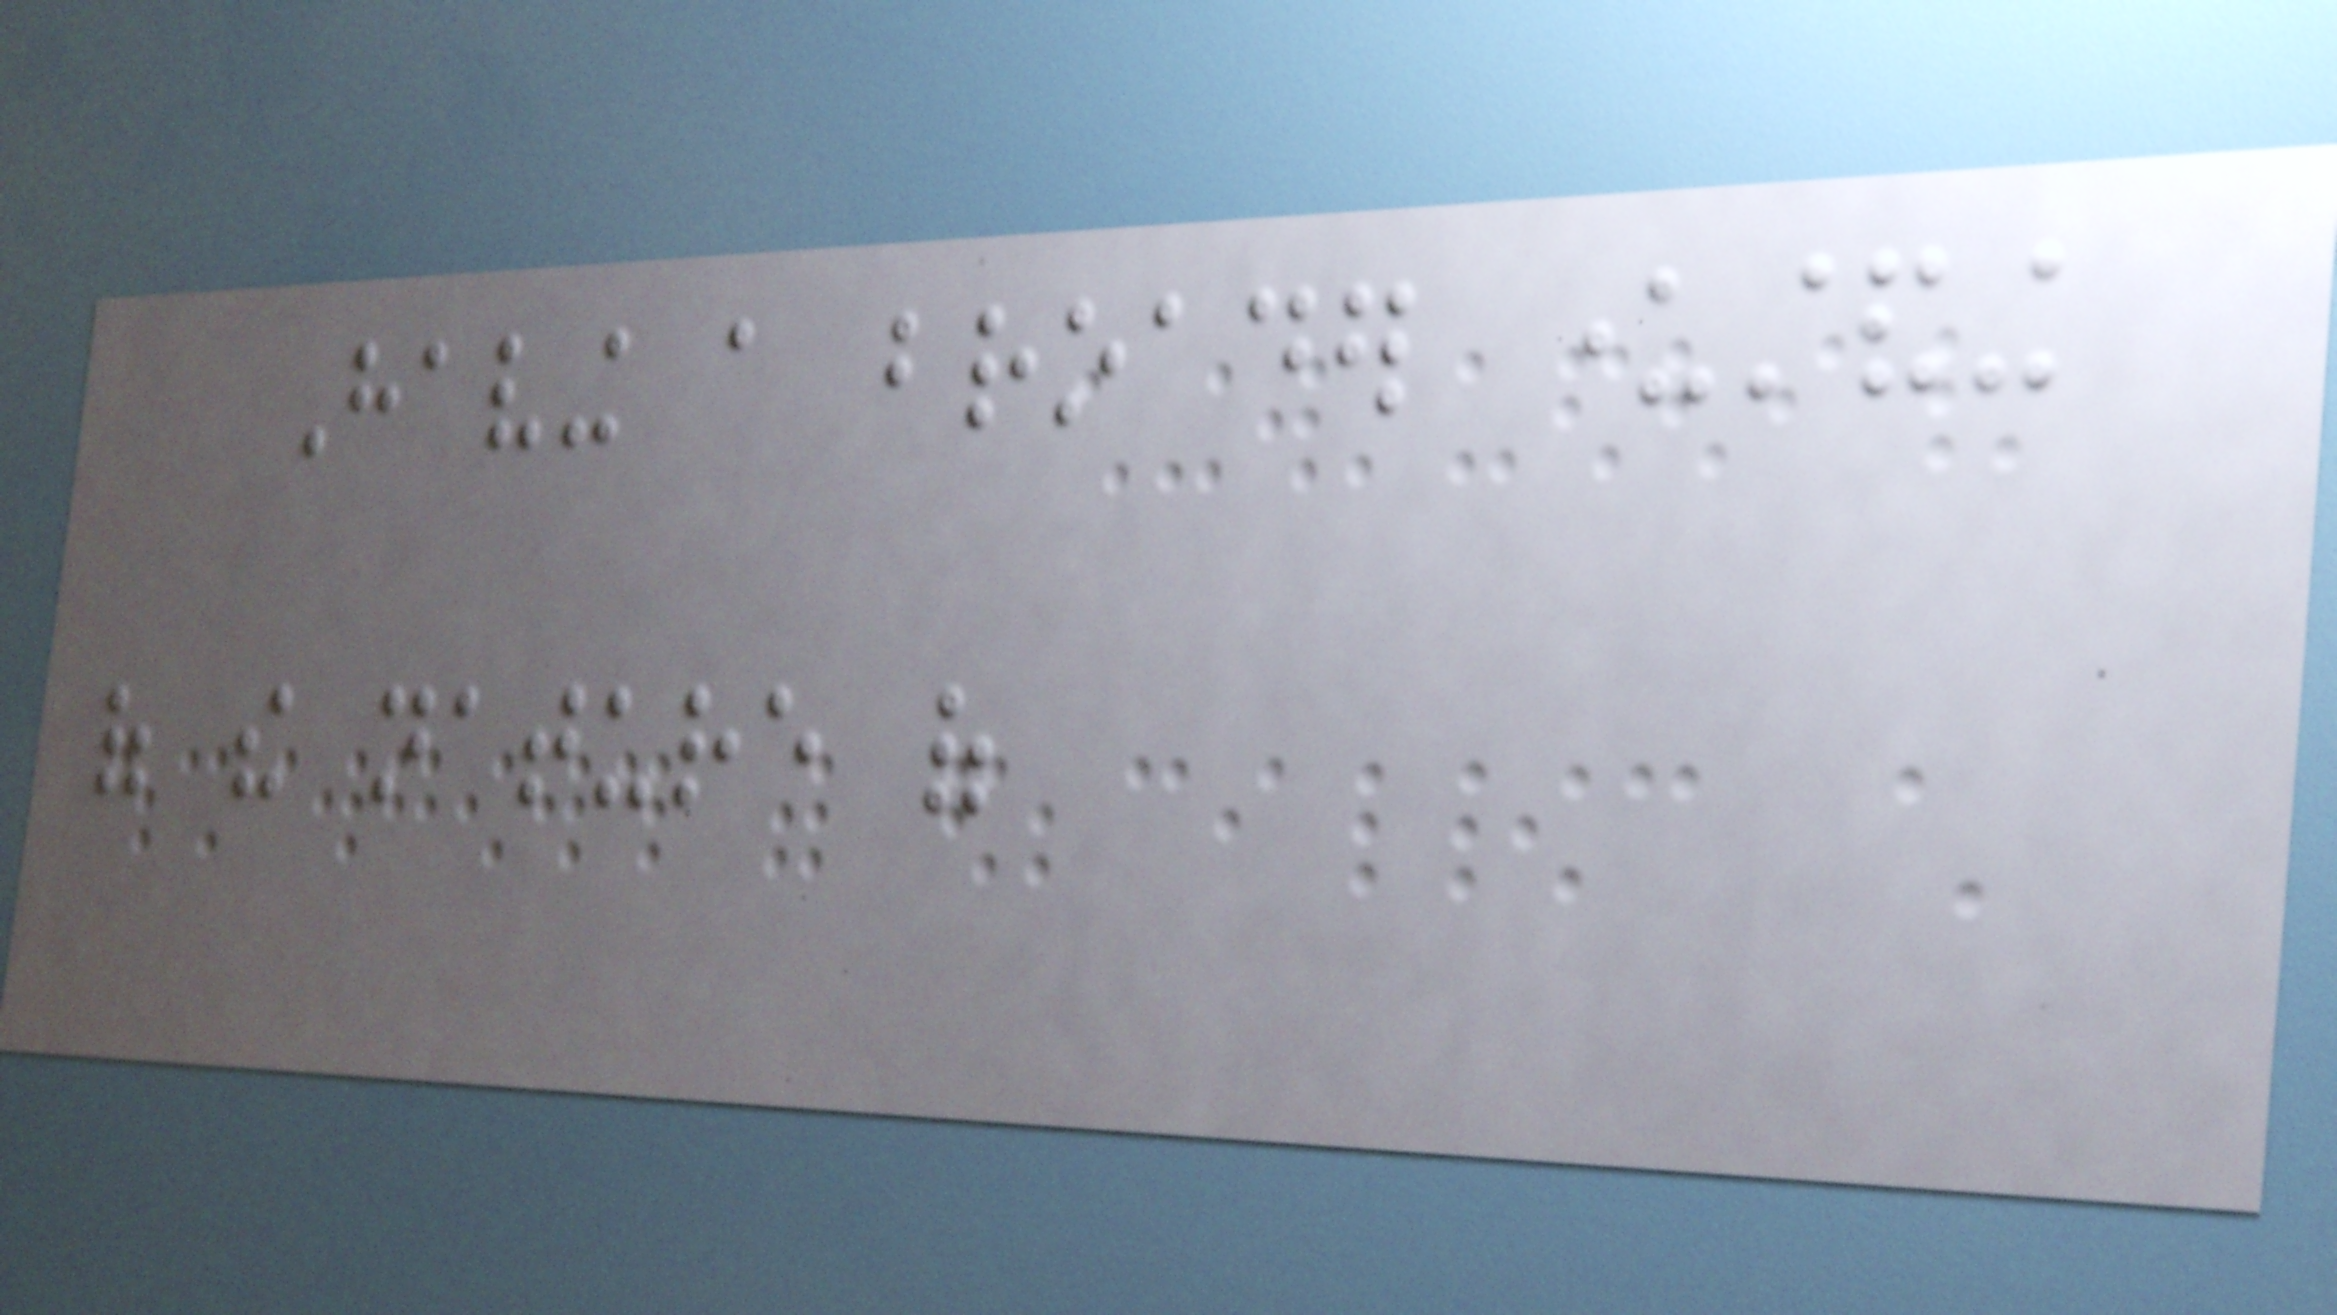Having a broader understanding
of the nature of
